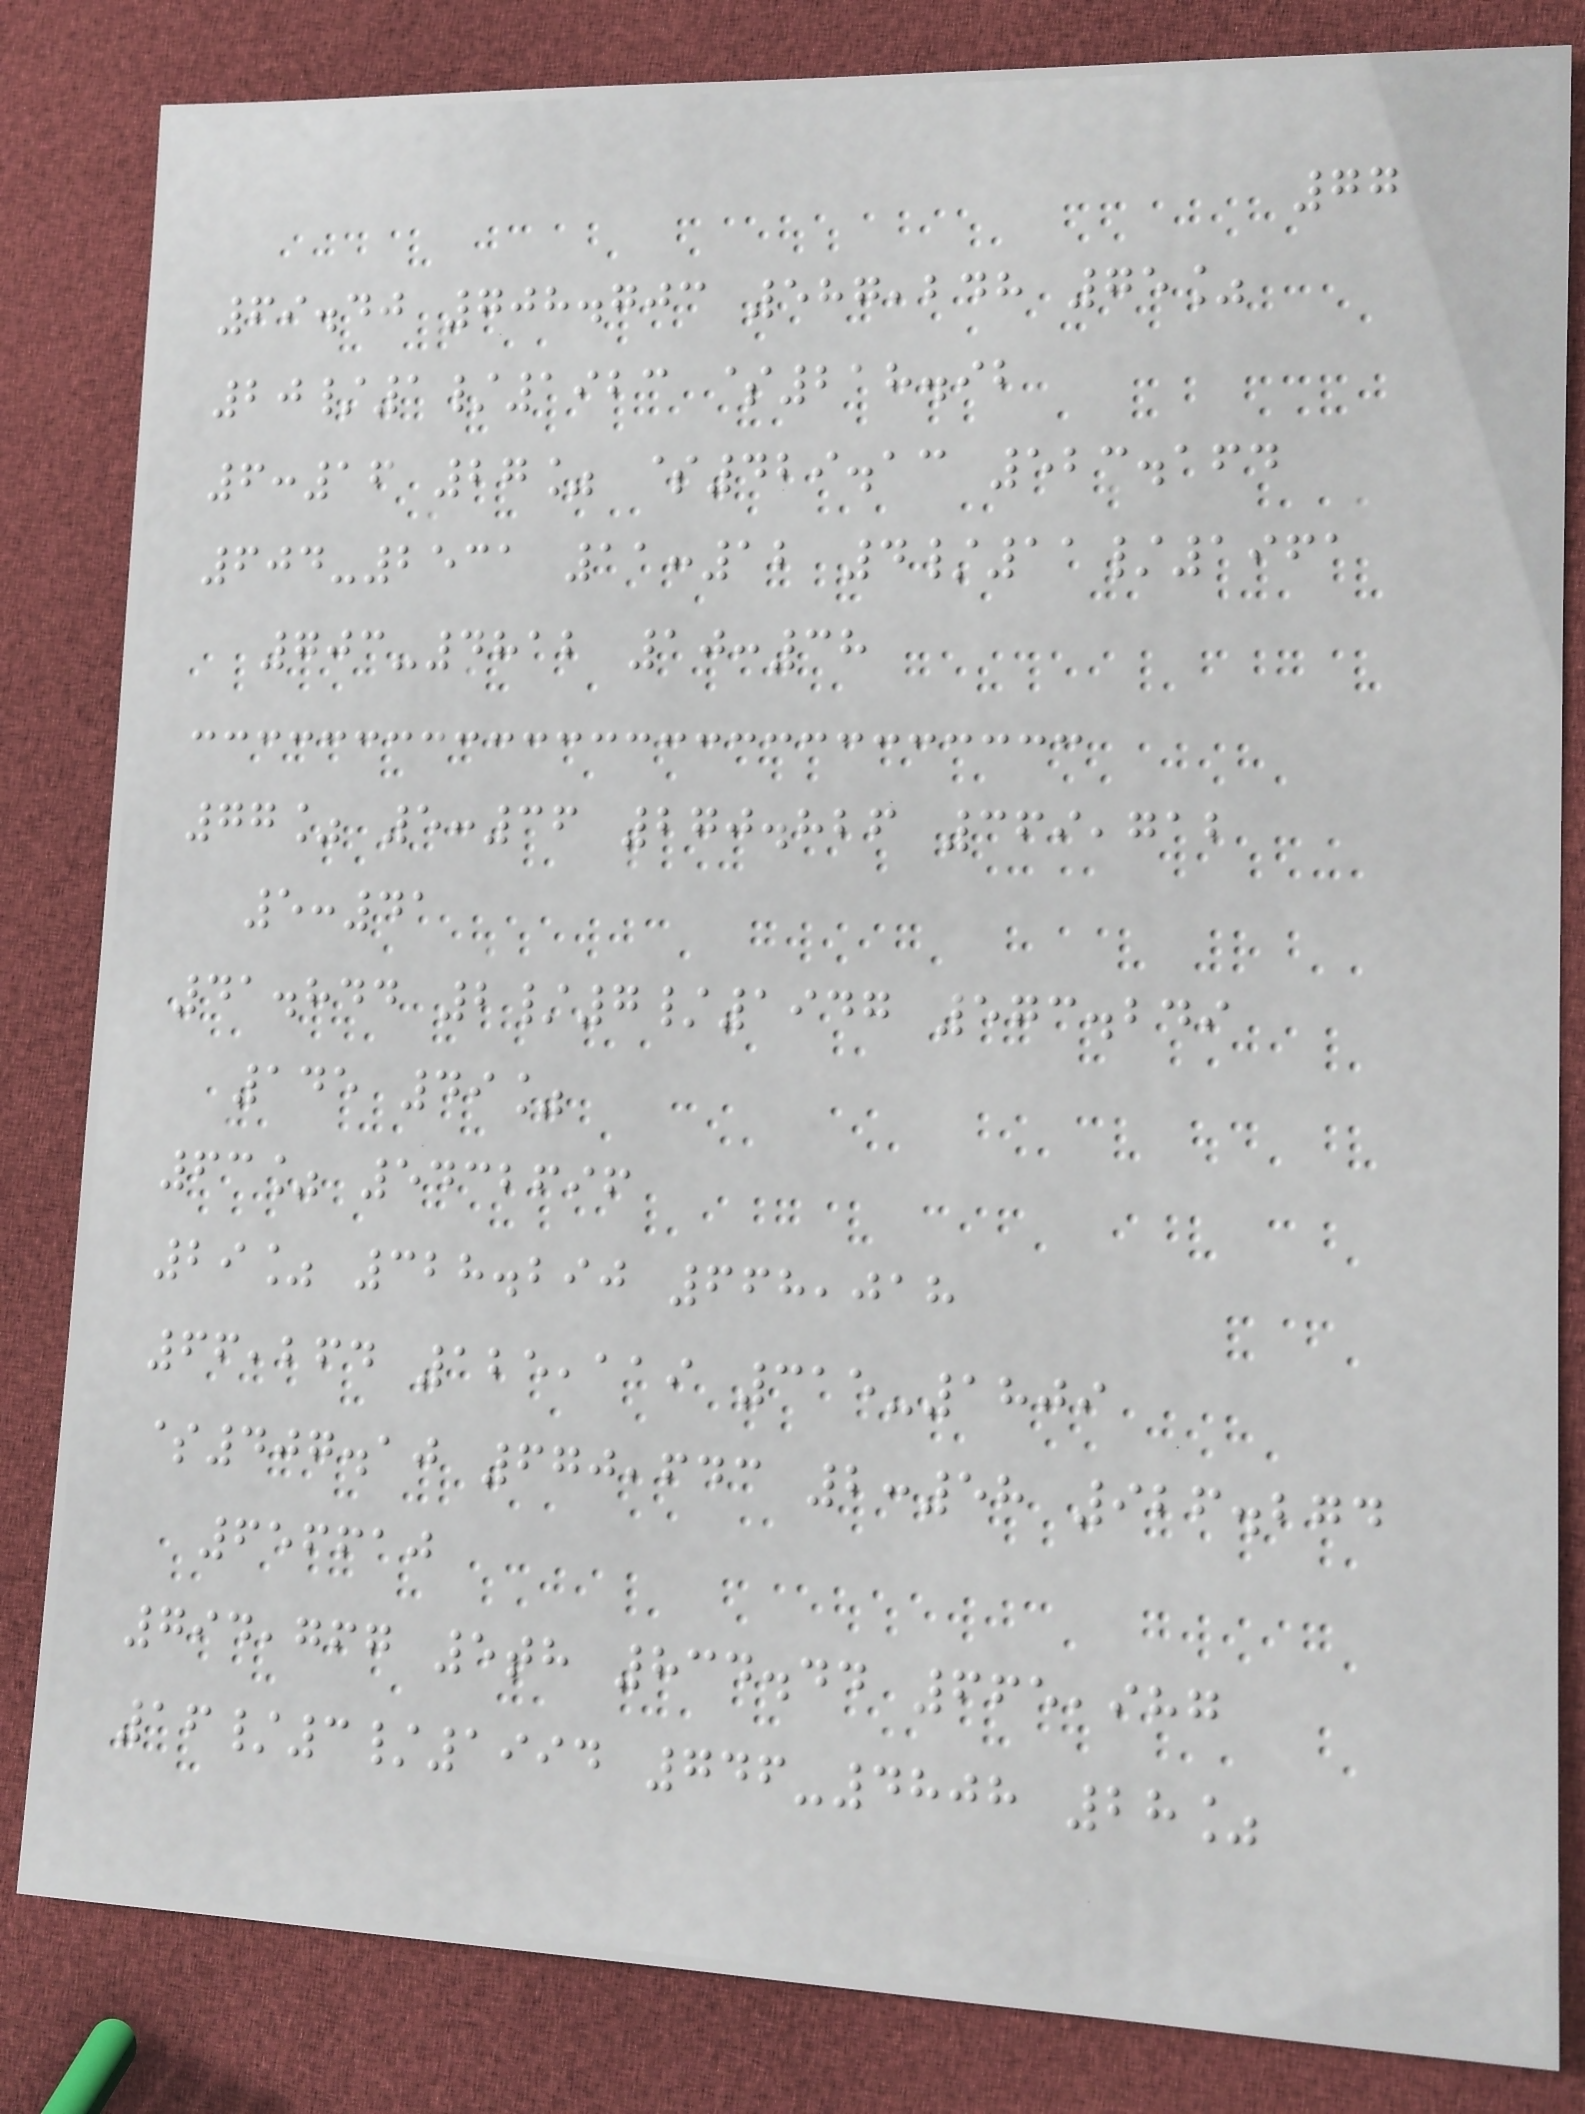77
69.40 708.703 587,248 75%
20/1/1923 $218.92
6:16 27% $429.13 523.164
604-2531 11:12 4/11/1961
703-4812 10:38
77% 5:36 270.826 369,712
5:41
41.844 2/7/1947 573.249
145 49%
63% 5432696
29% 328.290 668,018
66,264 125,119 315-1809
$407.10 670,643 2:58 926.274
656610
794,767 5th 834.44 665,987
16/3/1994 746-4808 28%
